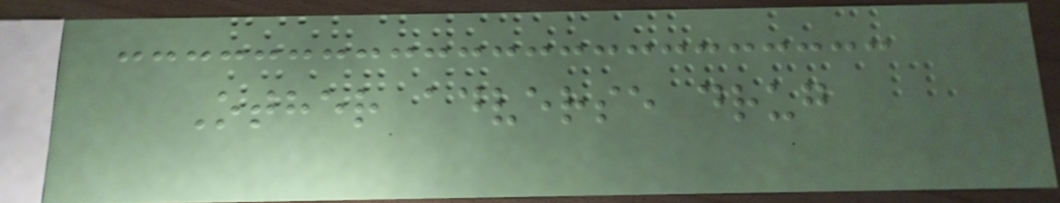Other adverse drug
